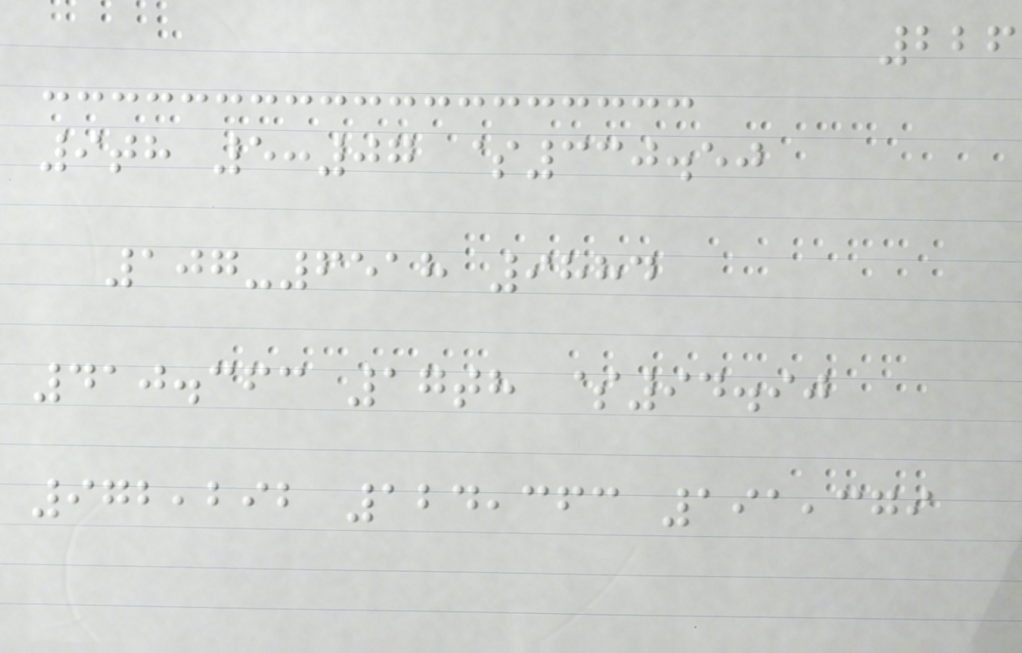226
9th 5:07 $330.50
107-6518 9884
410.363 17th $94.90
972,292 124,363 191,379
